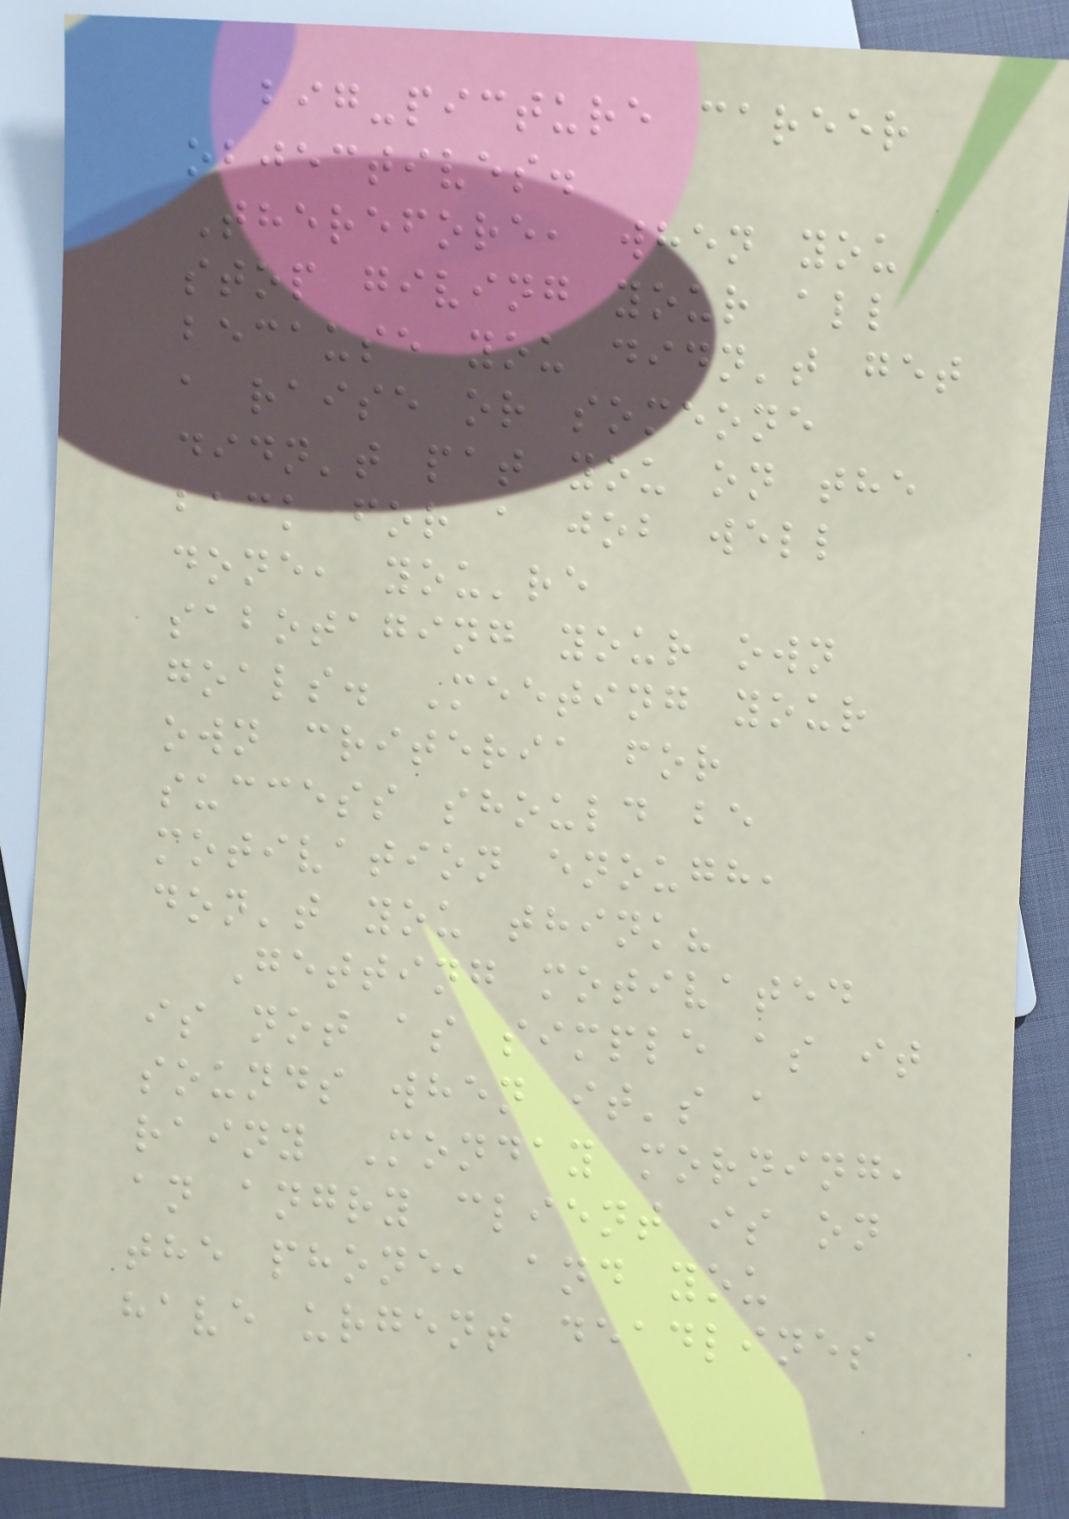big-picture career
objectives.
Therefore, when you
stop giving your all
because you didn't get
a raise or someone
didn't pat you on the
back for a job well
done, you're
sabotaging your own
goals. Meeting your
own criteria for
success should be
motivation enough,
don't you think?
Getting motivated
is not as simple as it
sounds when it's a
rainy Monday morning,
an angry client is on
the phone, and you
have urgent deadlines
